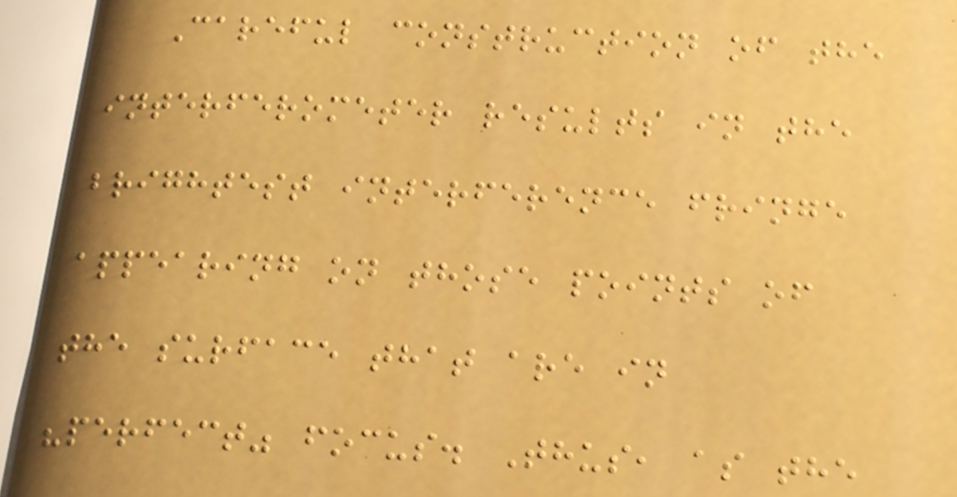Careful construction of the
interferometer results in the
brightest interference fringe
appearing on those points of
the surface that are in
"perfect" focus. Thus, as the
